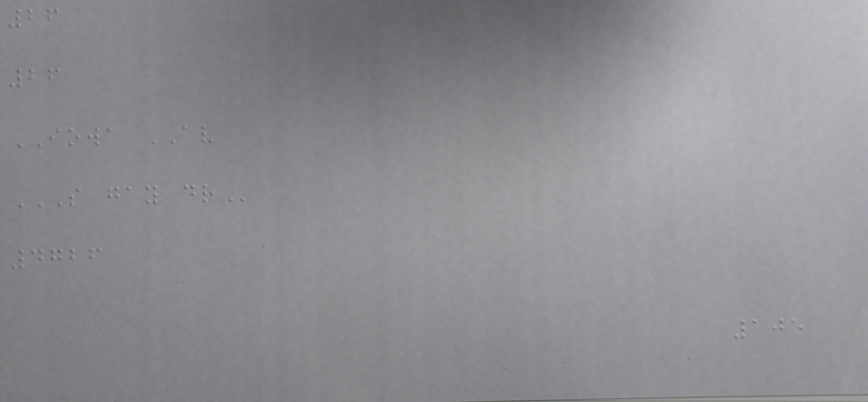26
26
IOWA AV
S GAY DR
4726
105
